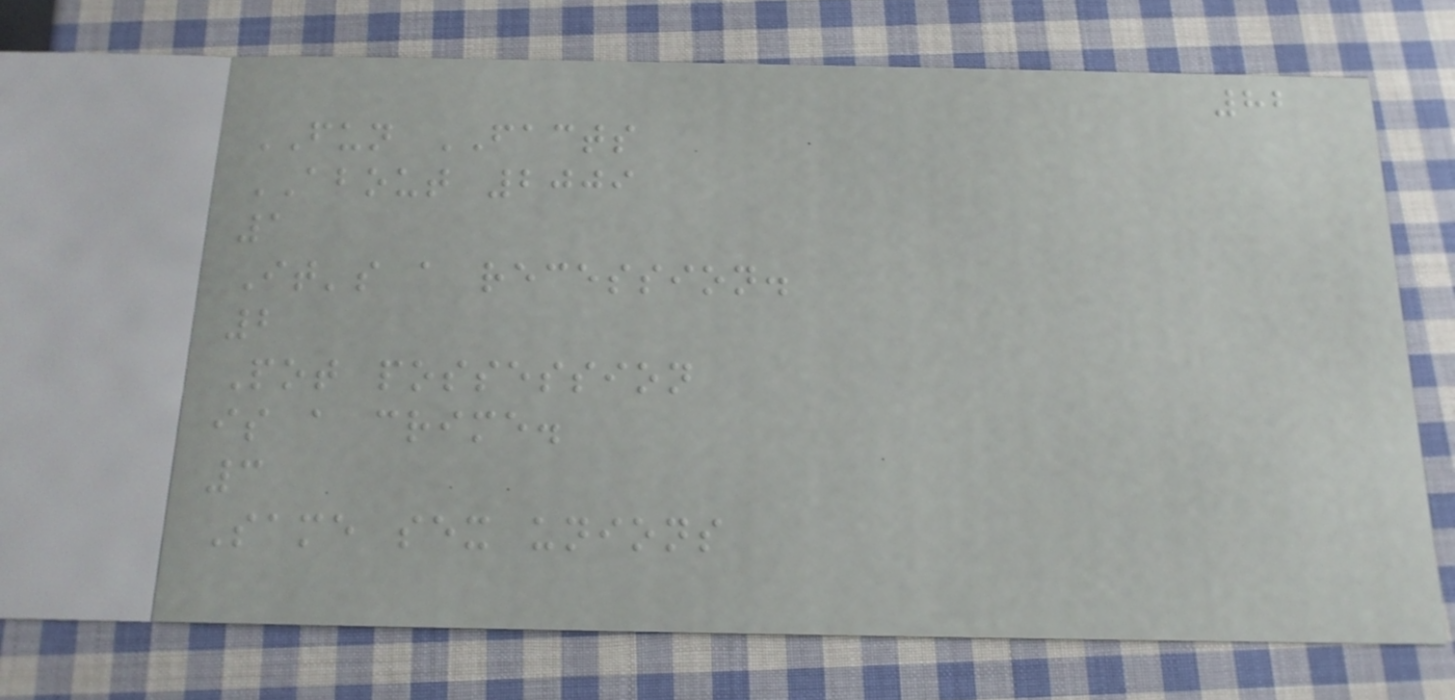82
FUN FACTS
ABOUT 2009
1
It's a recession.
2
Pot possession
is a crime.
3
Same sex unions
